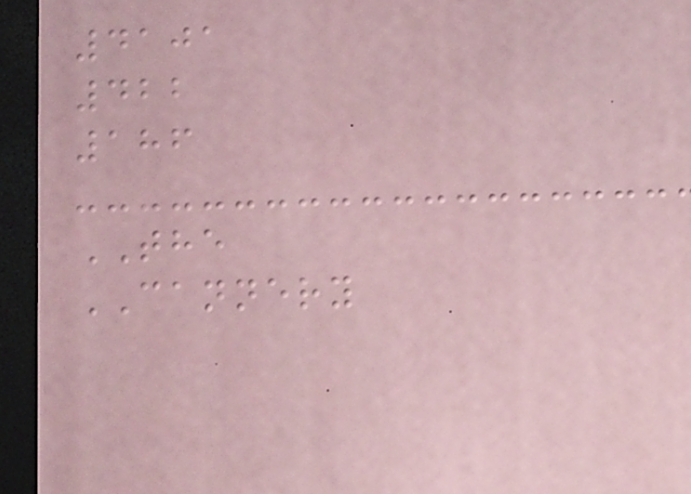4101
422
186
THE
CANNERY
